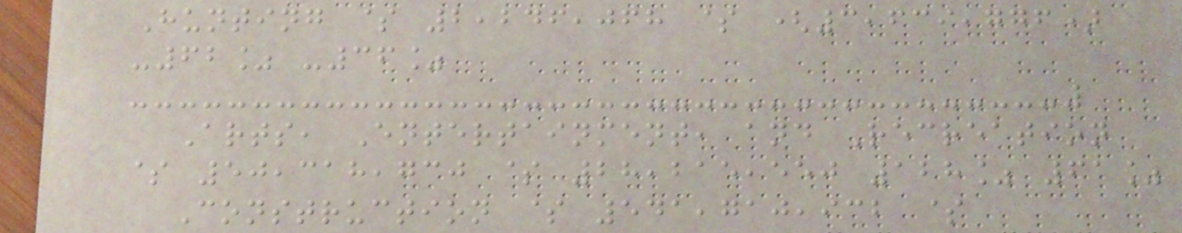Hunting $ 2,246,068 $ (3,639,776)
-62% -36%
Arts, Entertainment, and Recreation
$ 50,318,730 $ 28,215,550 128% 61%
Construction $ 541,710,932 $
